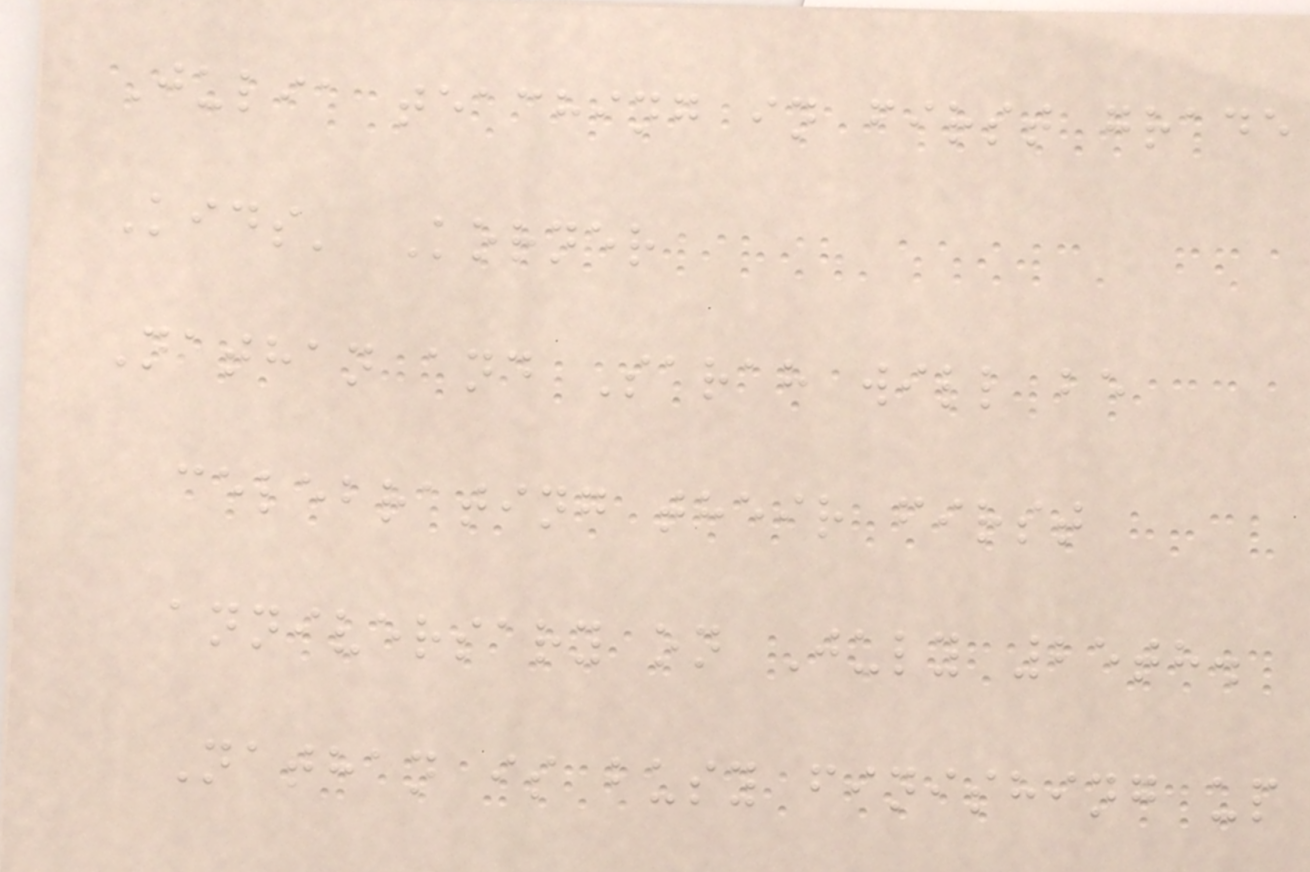Julia teaching in first grade
Kids' Korner
Nathan and Sarah will be
celebrating their first
anniversary on July 25th.
Nathan is busy finishing up
